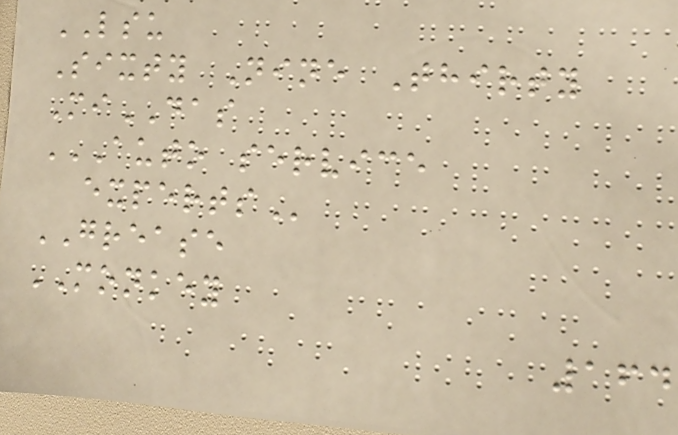LSU
Sixty Nine Thirty
MiDAS
AUTO SERVICE
EXPERTS
GREASE
MONKEY
164
